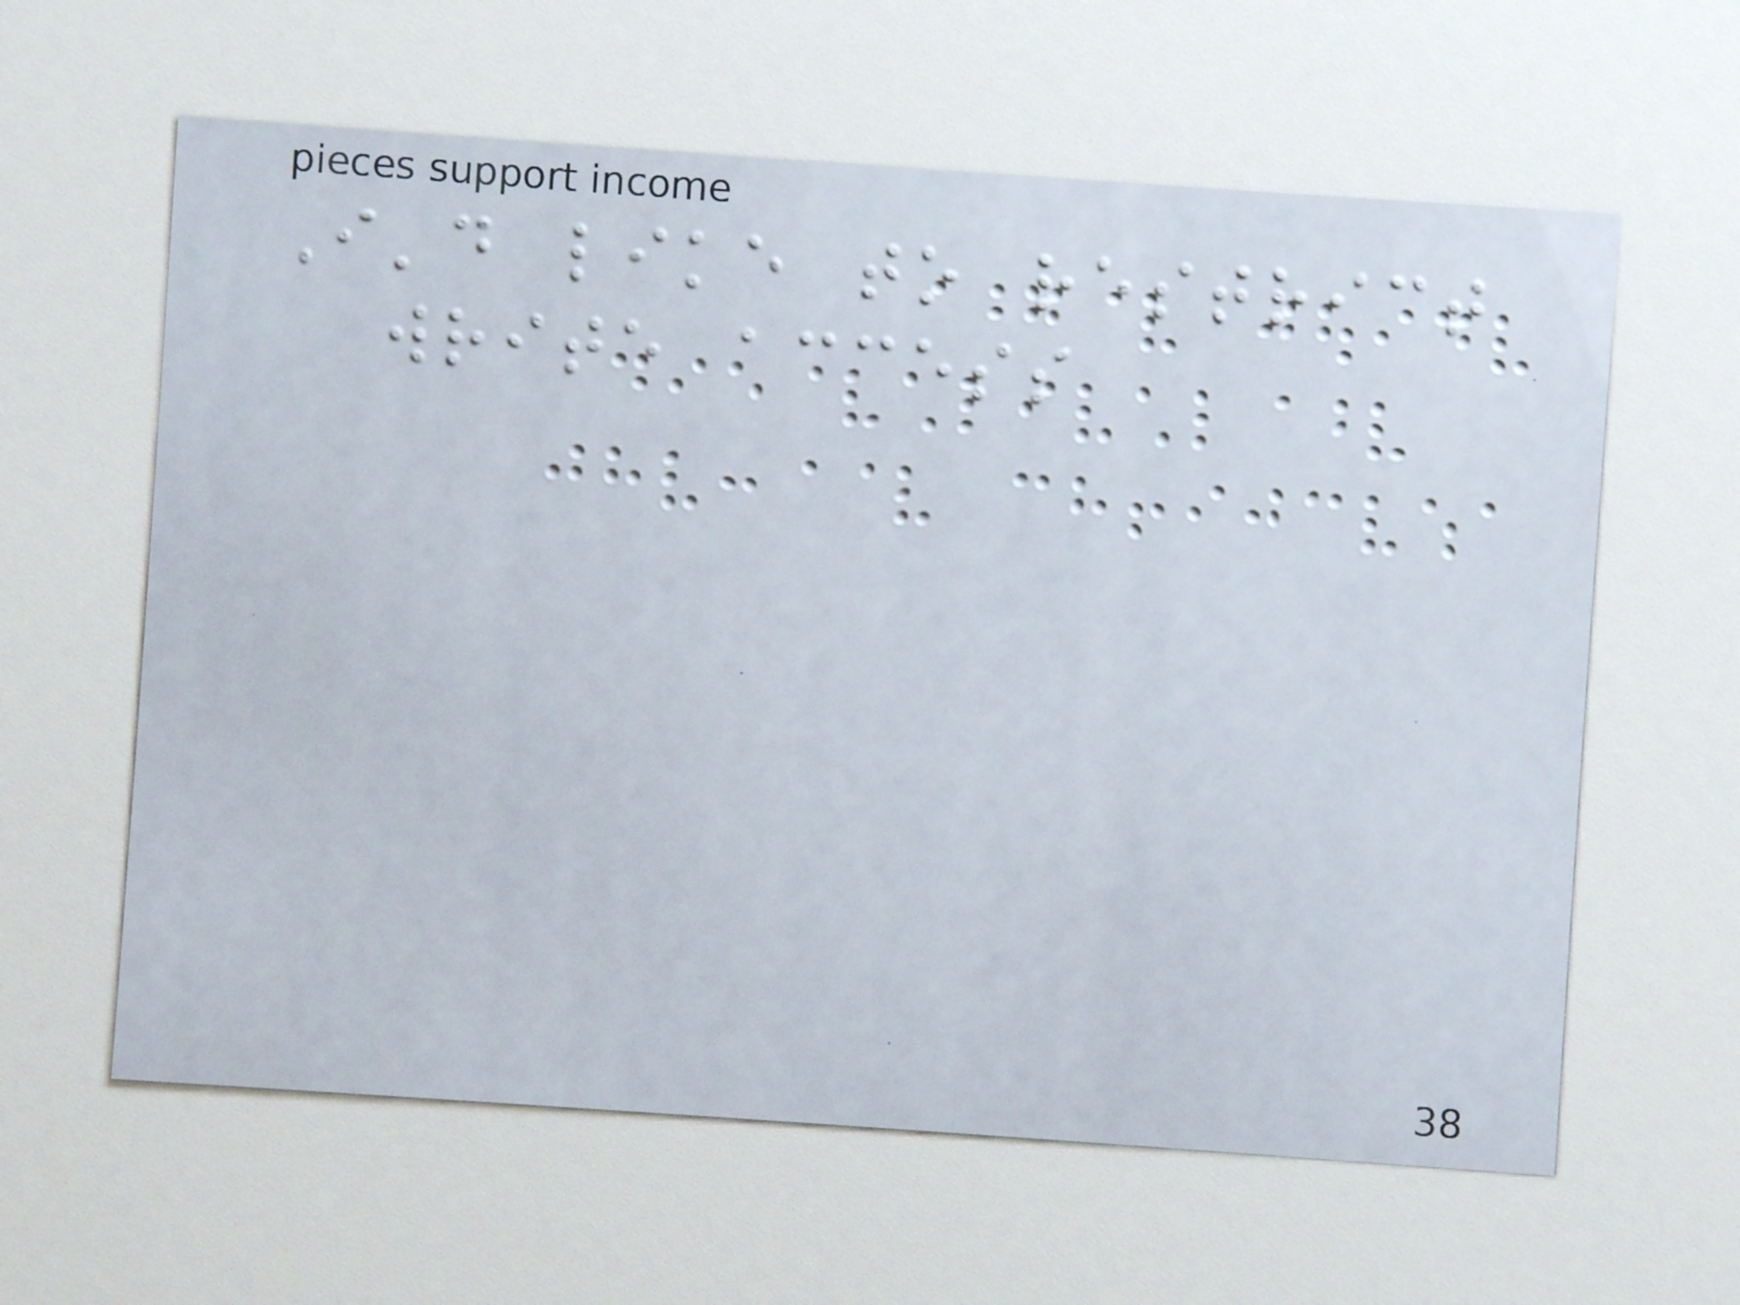I'd like to restrict
write access
